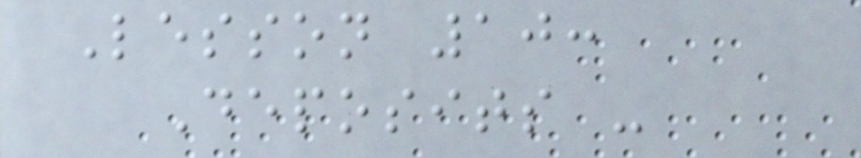Lesson 10:
Deposits -
